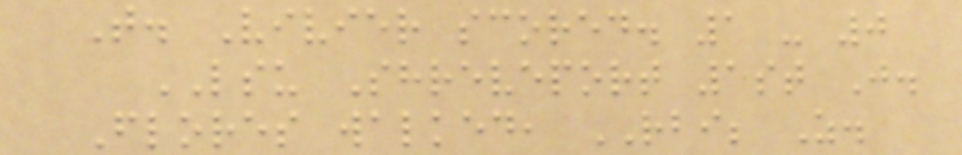T. Vivier scored. 1 - 0
LSU Shreveport 1st J.
Flores walked, RBI; Z.
